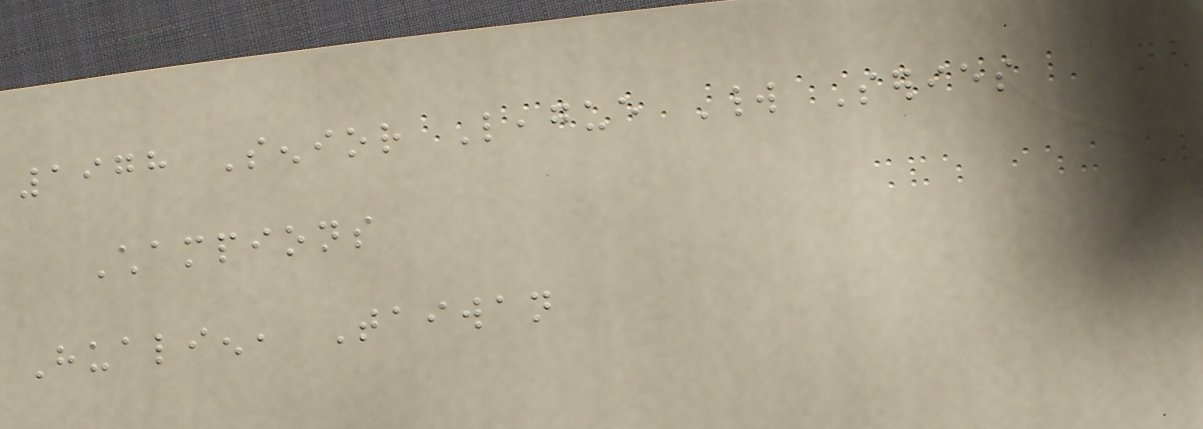1978 Senior League World Series
Champions
Hualien, Taiwan
